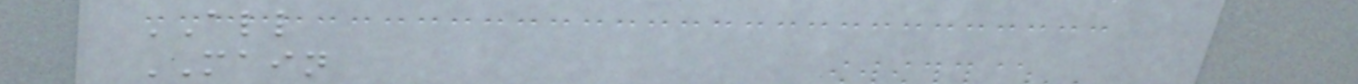ALL
MAIN
